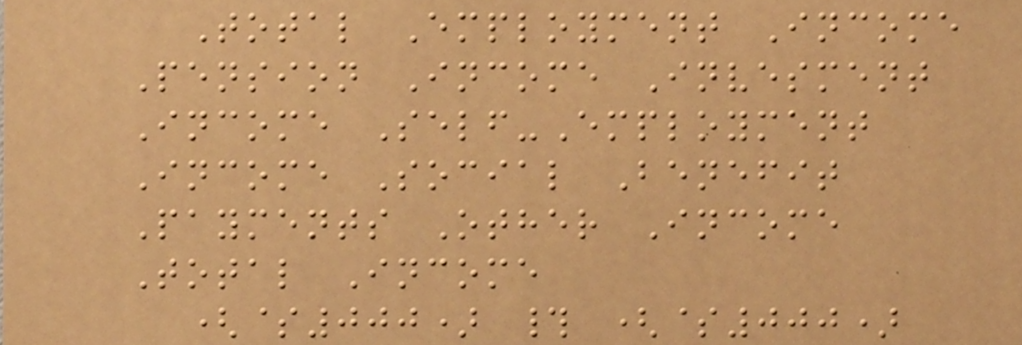Total Employment Income
Pension Income Invesment
Income Self-Employment
Income Social Benefit
Payments Other Income
Total Income
($000) # ($000)
